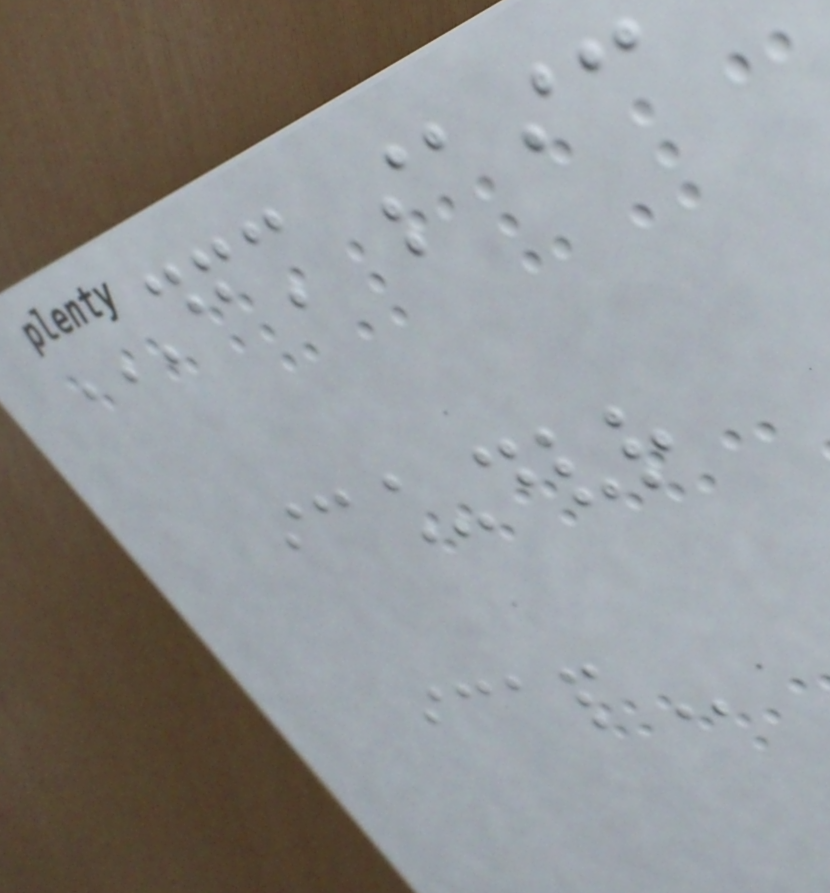DFM SAIC
IC_DVR
ICAP
